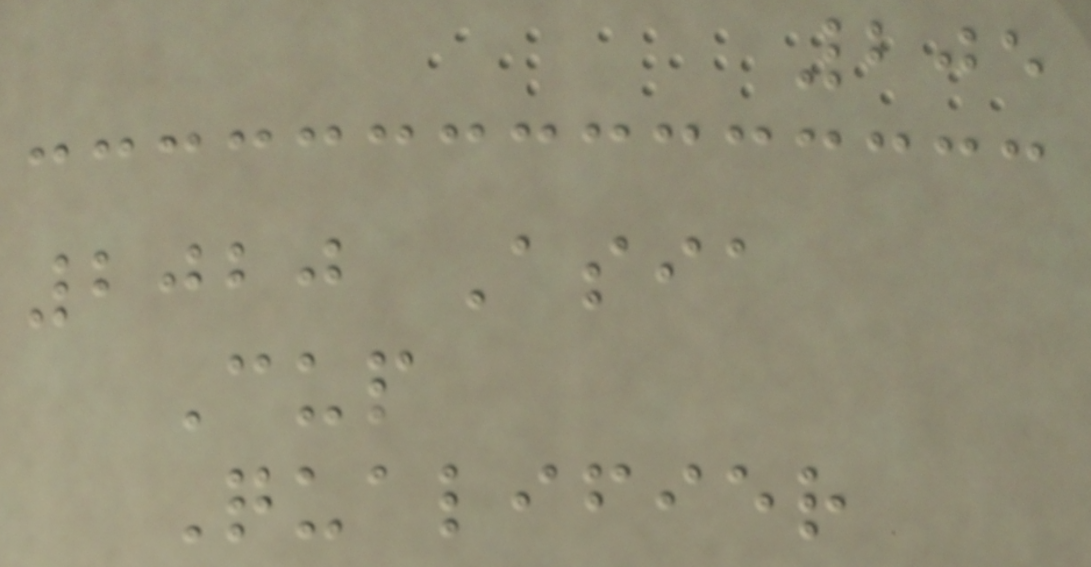205
2020 Asia
Cup
Qualifier
